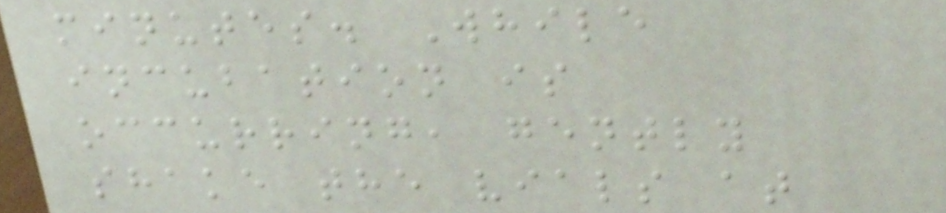minutes. While
incubation is
occurring, gently
shake the vials at
